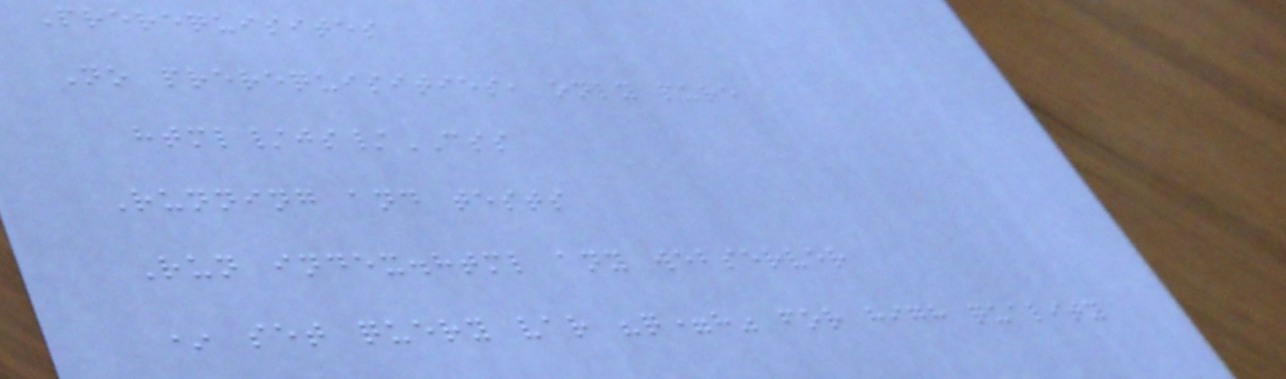Prerequisites
No prerequisities, only pure
html/js/CSS
Running and tests
Run index.html any webserver
* set query var "q=h" for high quality
